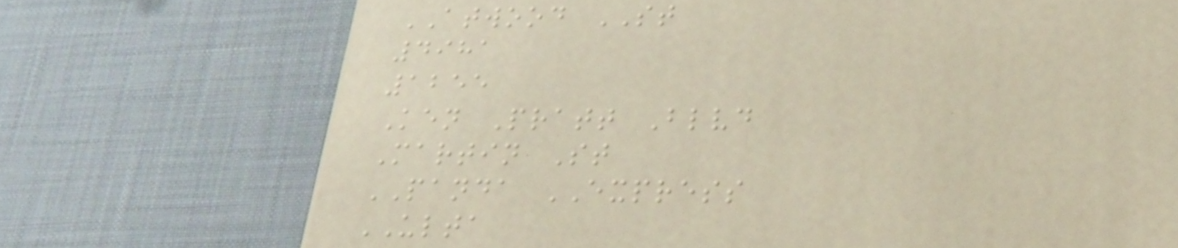ATWOOD ST
4981
1255
Ken Pratt Blvd
Martin St
PANDA EXPRESS
ULTA
